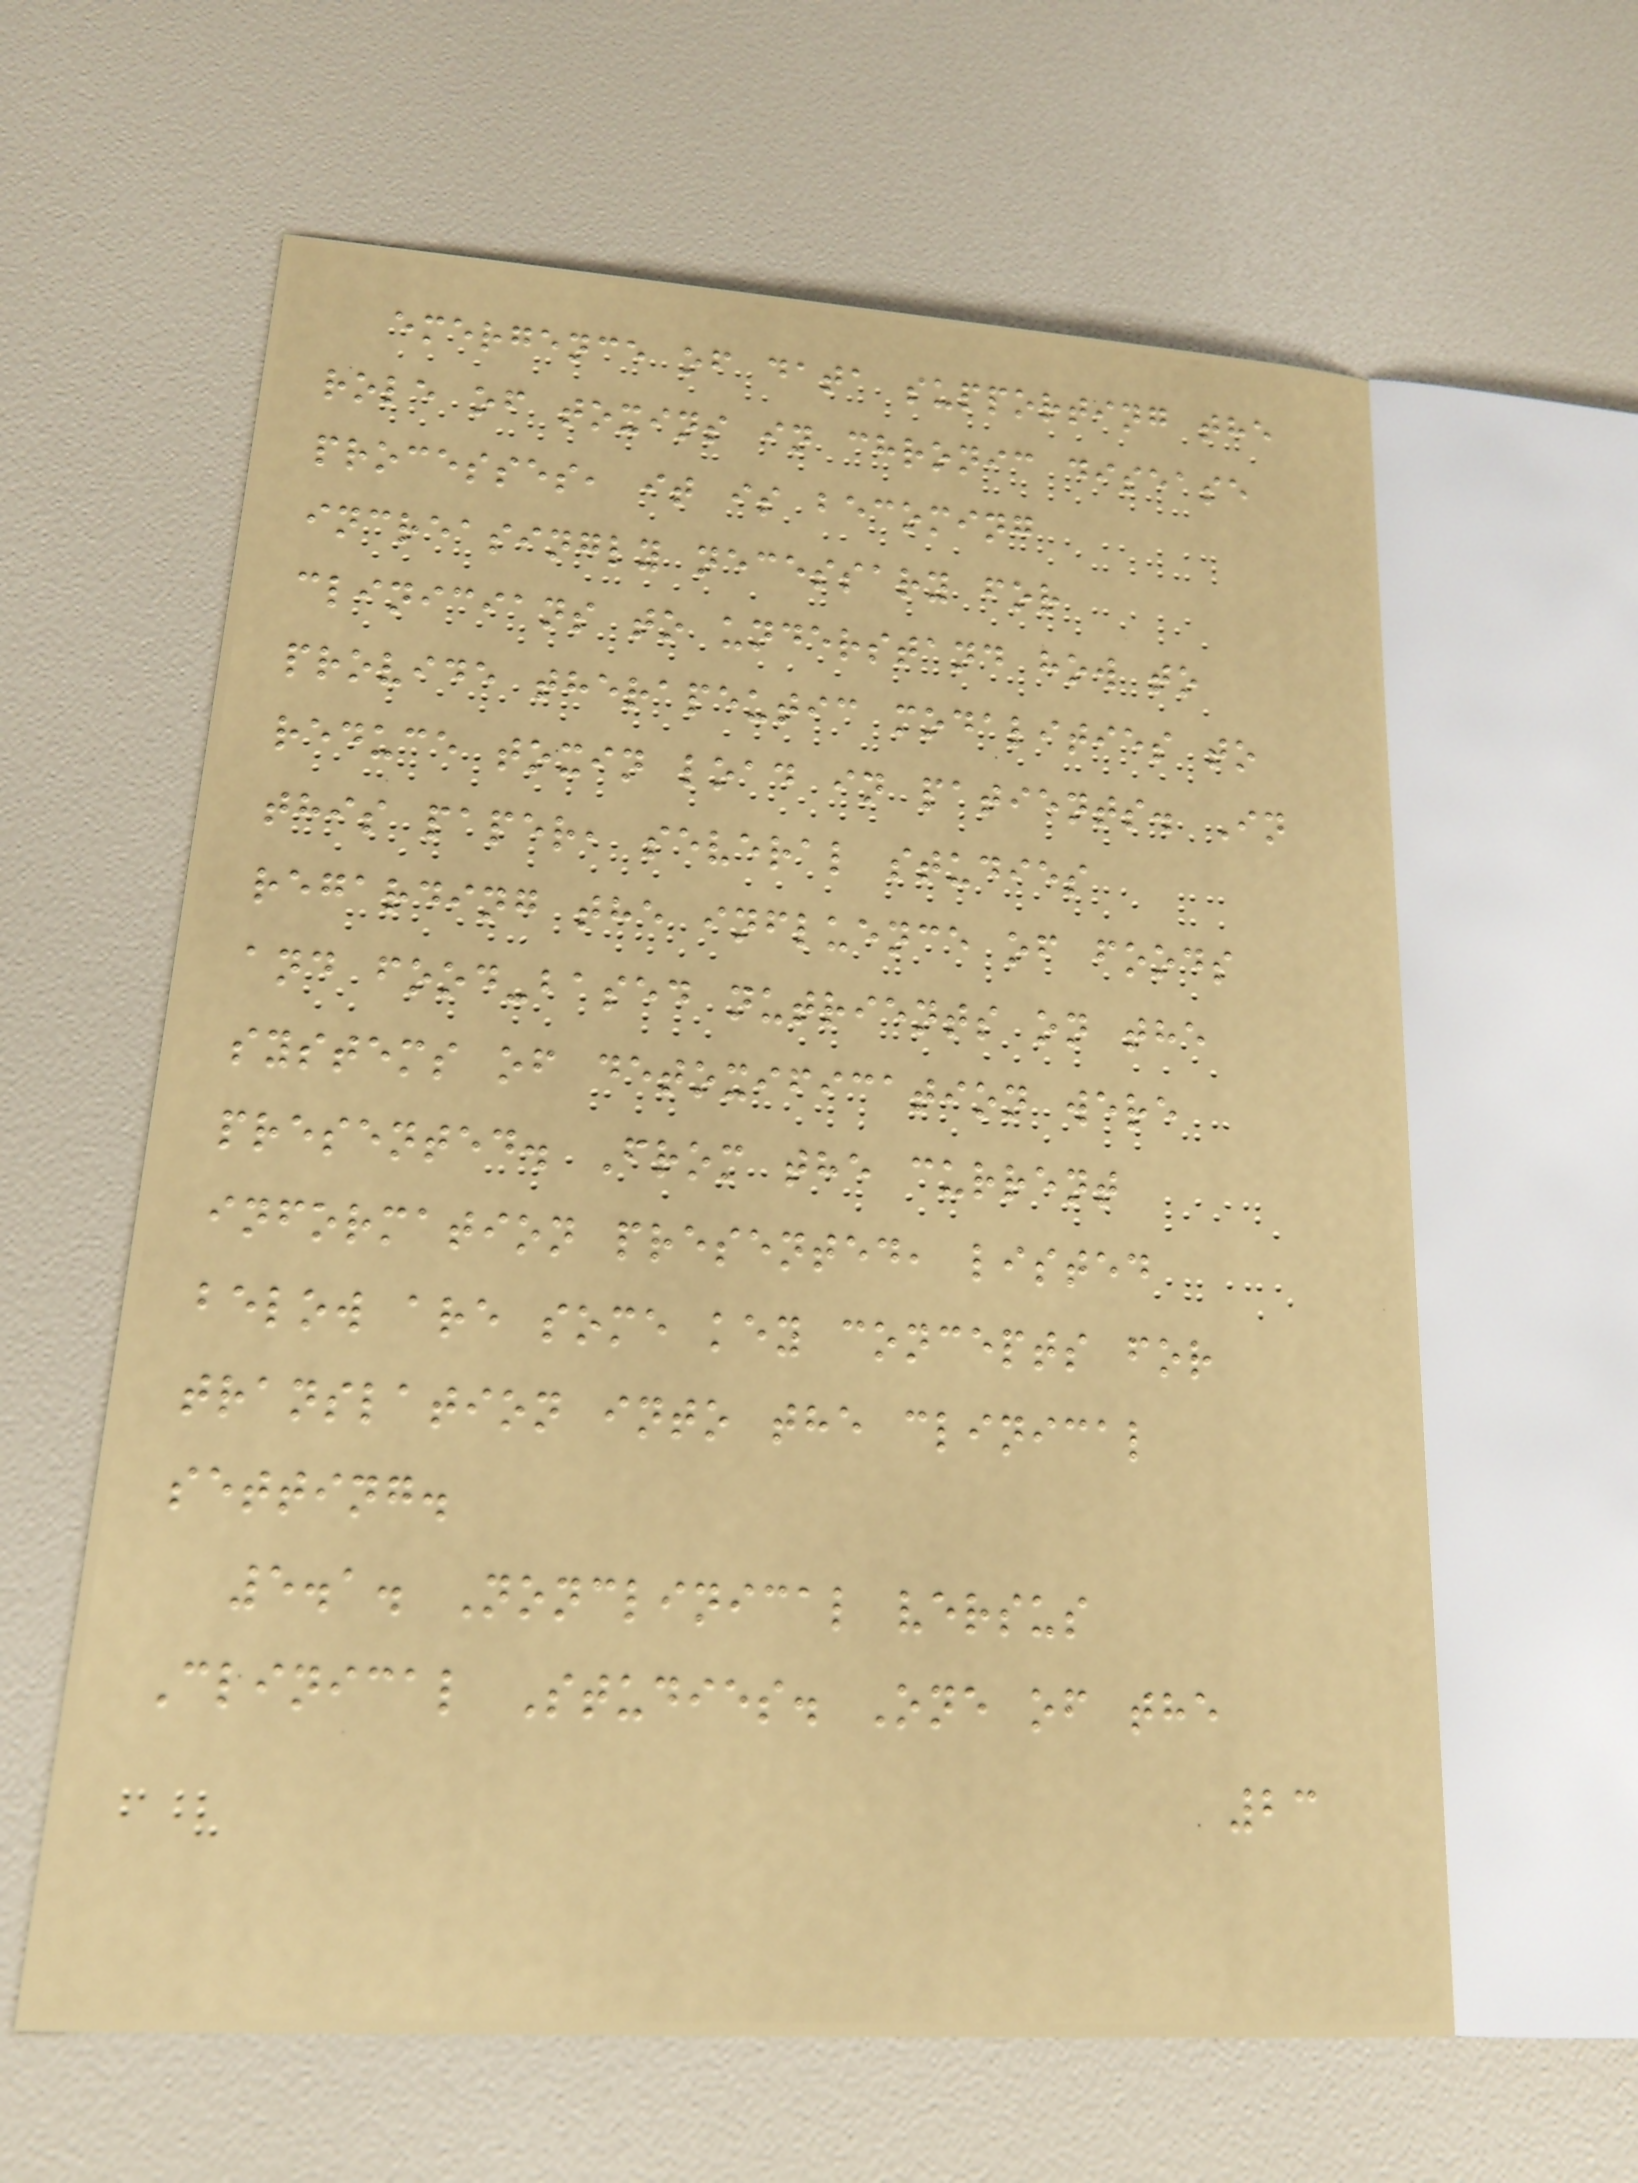emergence of data supporting the
role of toxins in chronic disease
processes, it is becoming
increasingly necessary for
clinicians to understand how to
provide therapeutic modalities to
reduce toxin load in patients. In
this paper, several studies
regarding the influence of foods
and food-based nutrients on the
systems of detoxification were
presented. From the current
information presented, listed
below are some key concepts for
translation into the clinical
setting.
5.1. Nonclinical versus
Clinical Studies. One of the
23
